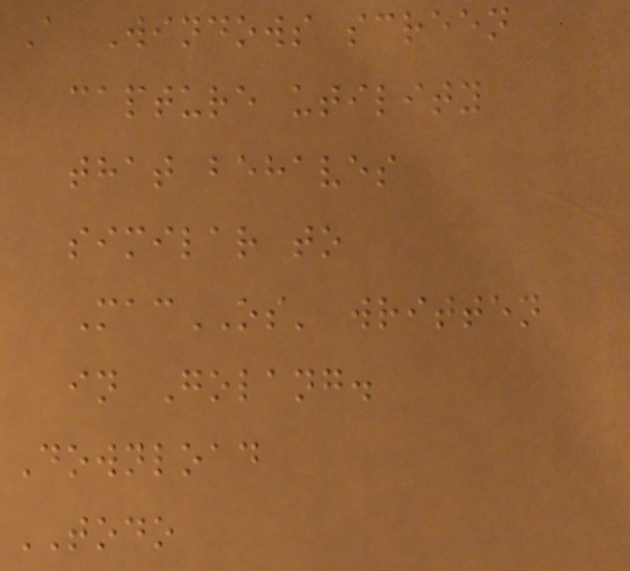A Windows screen
capture utility
that behaves
similar to
MacOS' written
in Golang.
Download
TODO
